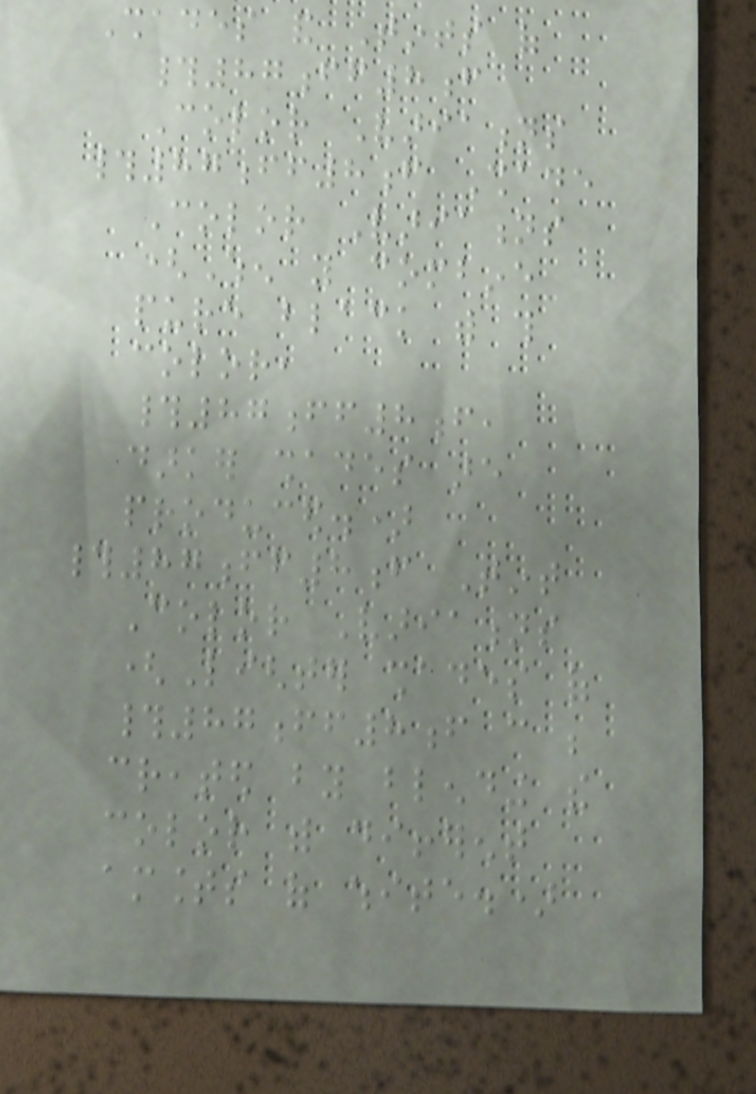Shades and Tints of
#87ff8f
Color Variations
#87ff8f Shade
Color Variations
(When you combine
pure black with this
color,
#87ff8f,
darker shades are
produced.)
#87ff8f Tint
Color Variations
(Lighter shades of
#87ff8f can be
created by blending the
color with different
amounts of white.)
